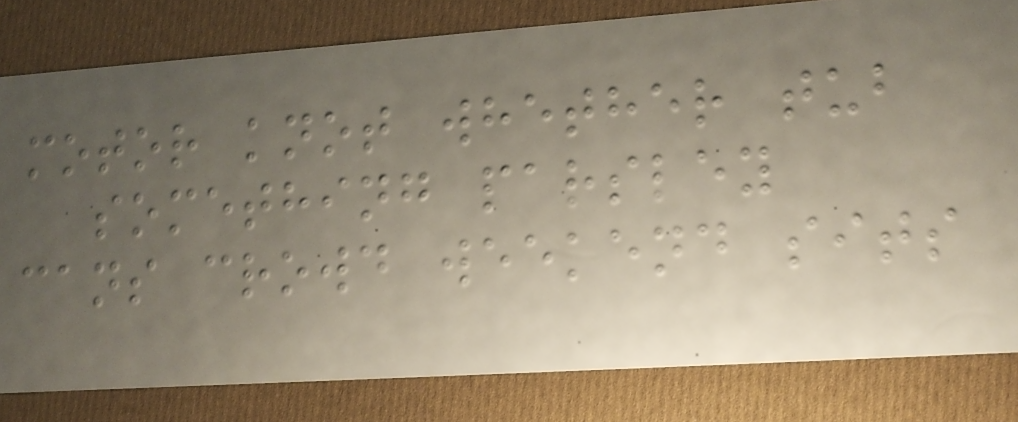motor knot whether tub
something parsley
cans crowd weekend sits
